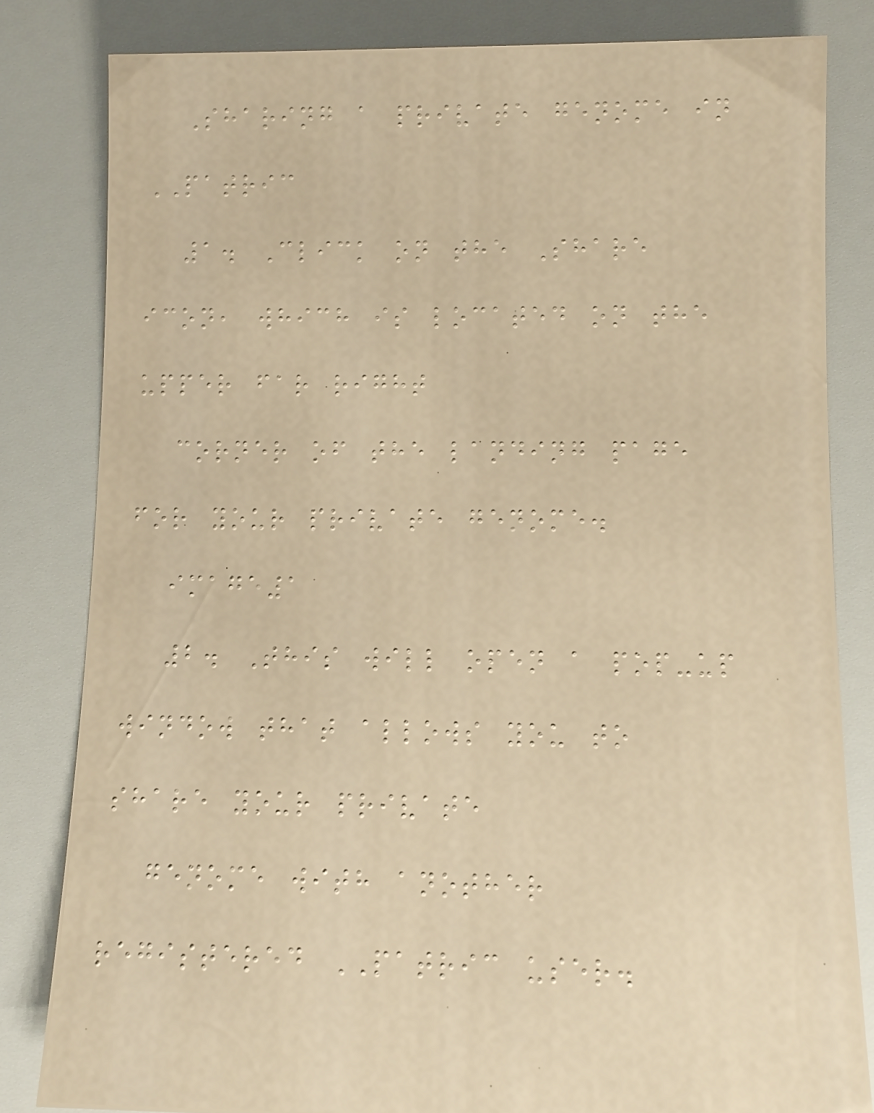Sharing a private genome in
PATRIC
1. Click on the Share
icon, which is located on the
upper far right
corner of the landing page
for your private genome.
image1
2. This will open a pop-up
window that allows you to
share your private
genome with another
registered PATRIC user.
